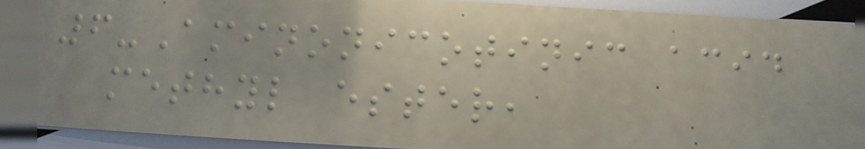6-Aminonicotinic acid
methyl ester,
